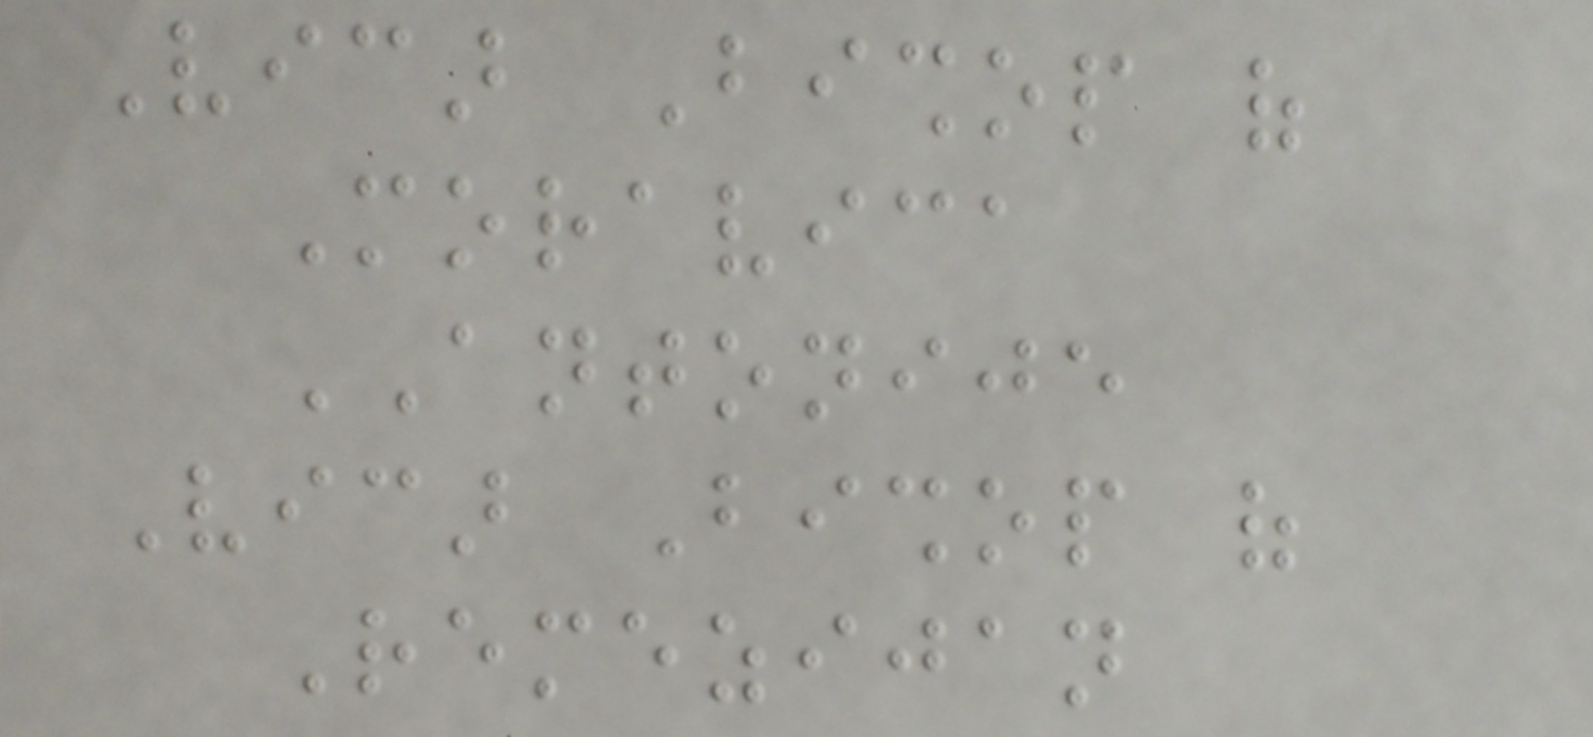Vicar Bishop of
Moravica
ANTONIJE
Vicar Bishop of
Remezijan
